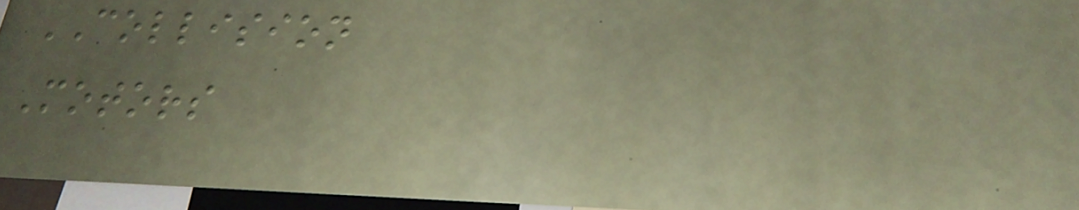COLLISION
Motors
